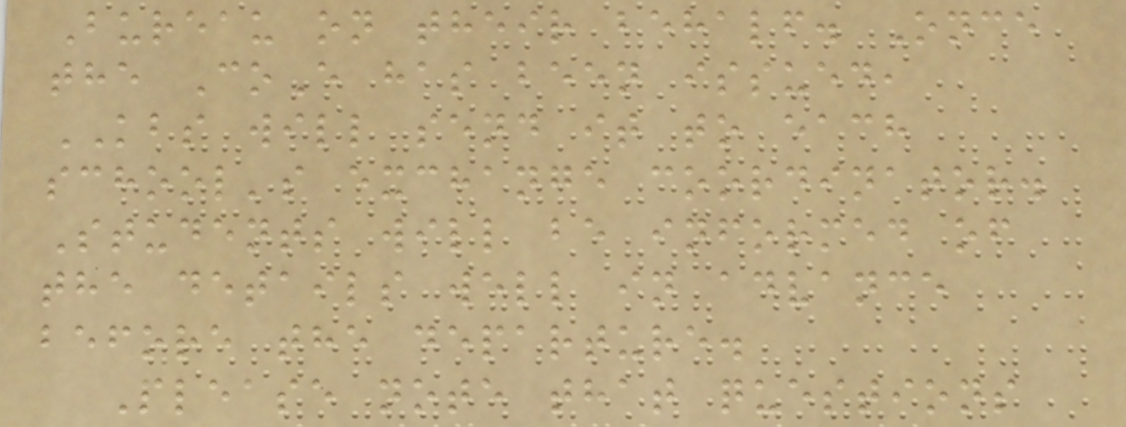Bureau on their behalf. Once
the CoE has been issued,
KBS will send it to each
school's exchange coordinator.
Students will be informed of
the details well in advance
before the departure.
Please note that questions
